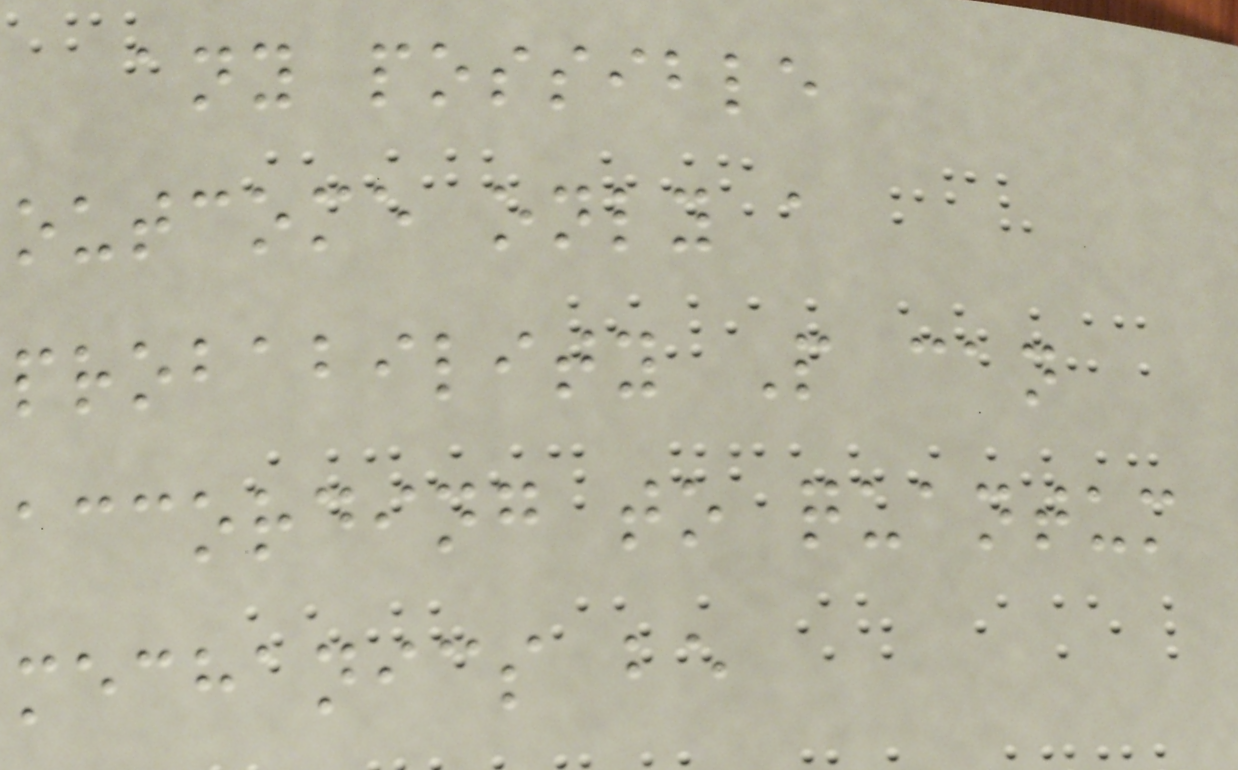any possible
outcome only a
probability P can
according to quantum
mechanics be
